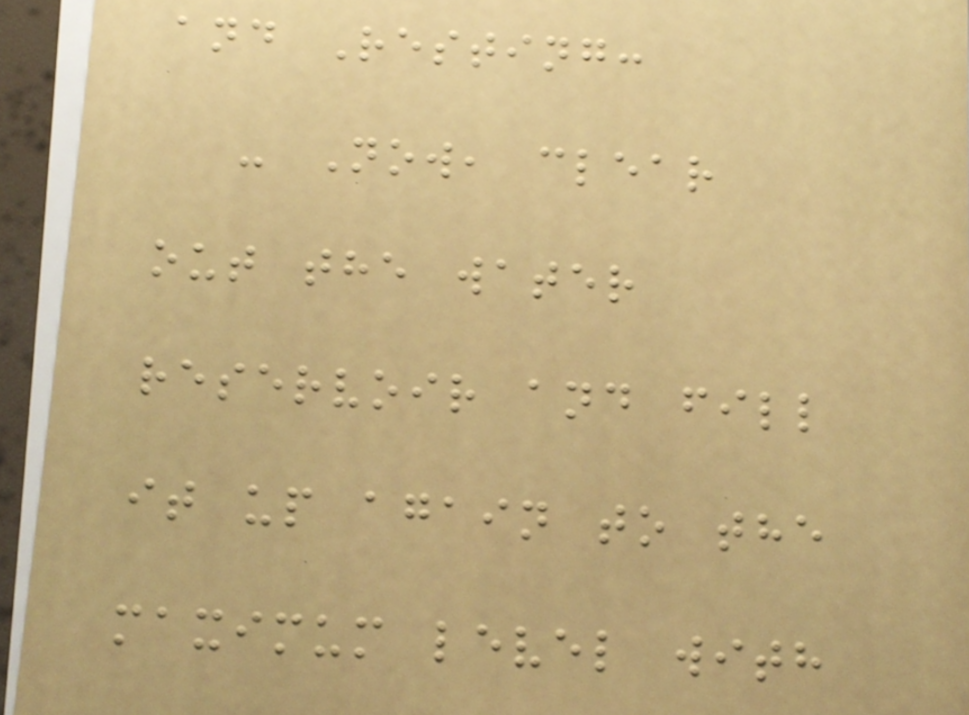and Resting:
- Now, clear
out the water
reservoir and fill
it up again to the
maximum level with
